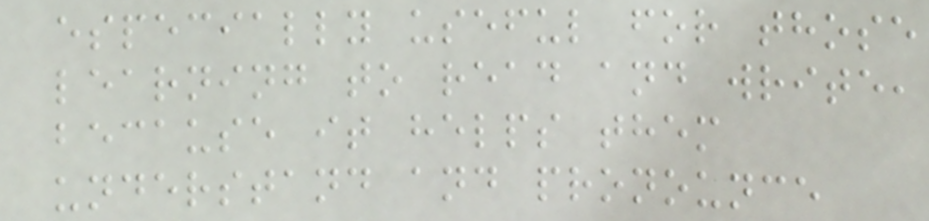especially useful for those
learning to read and write,
because it helps them
understand and pronounce
